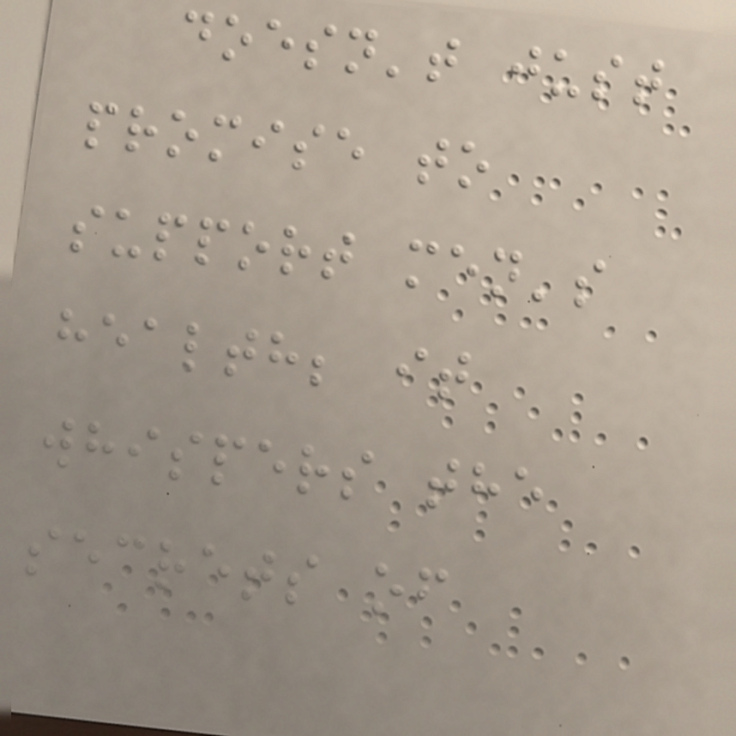doesn't just
promise to
support men's
health; it
whispers the
secrets of
